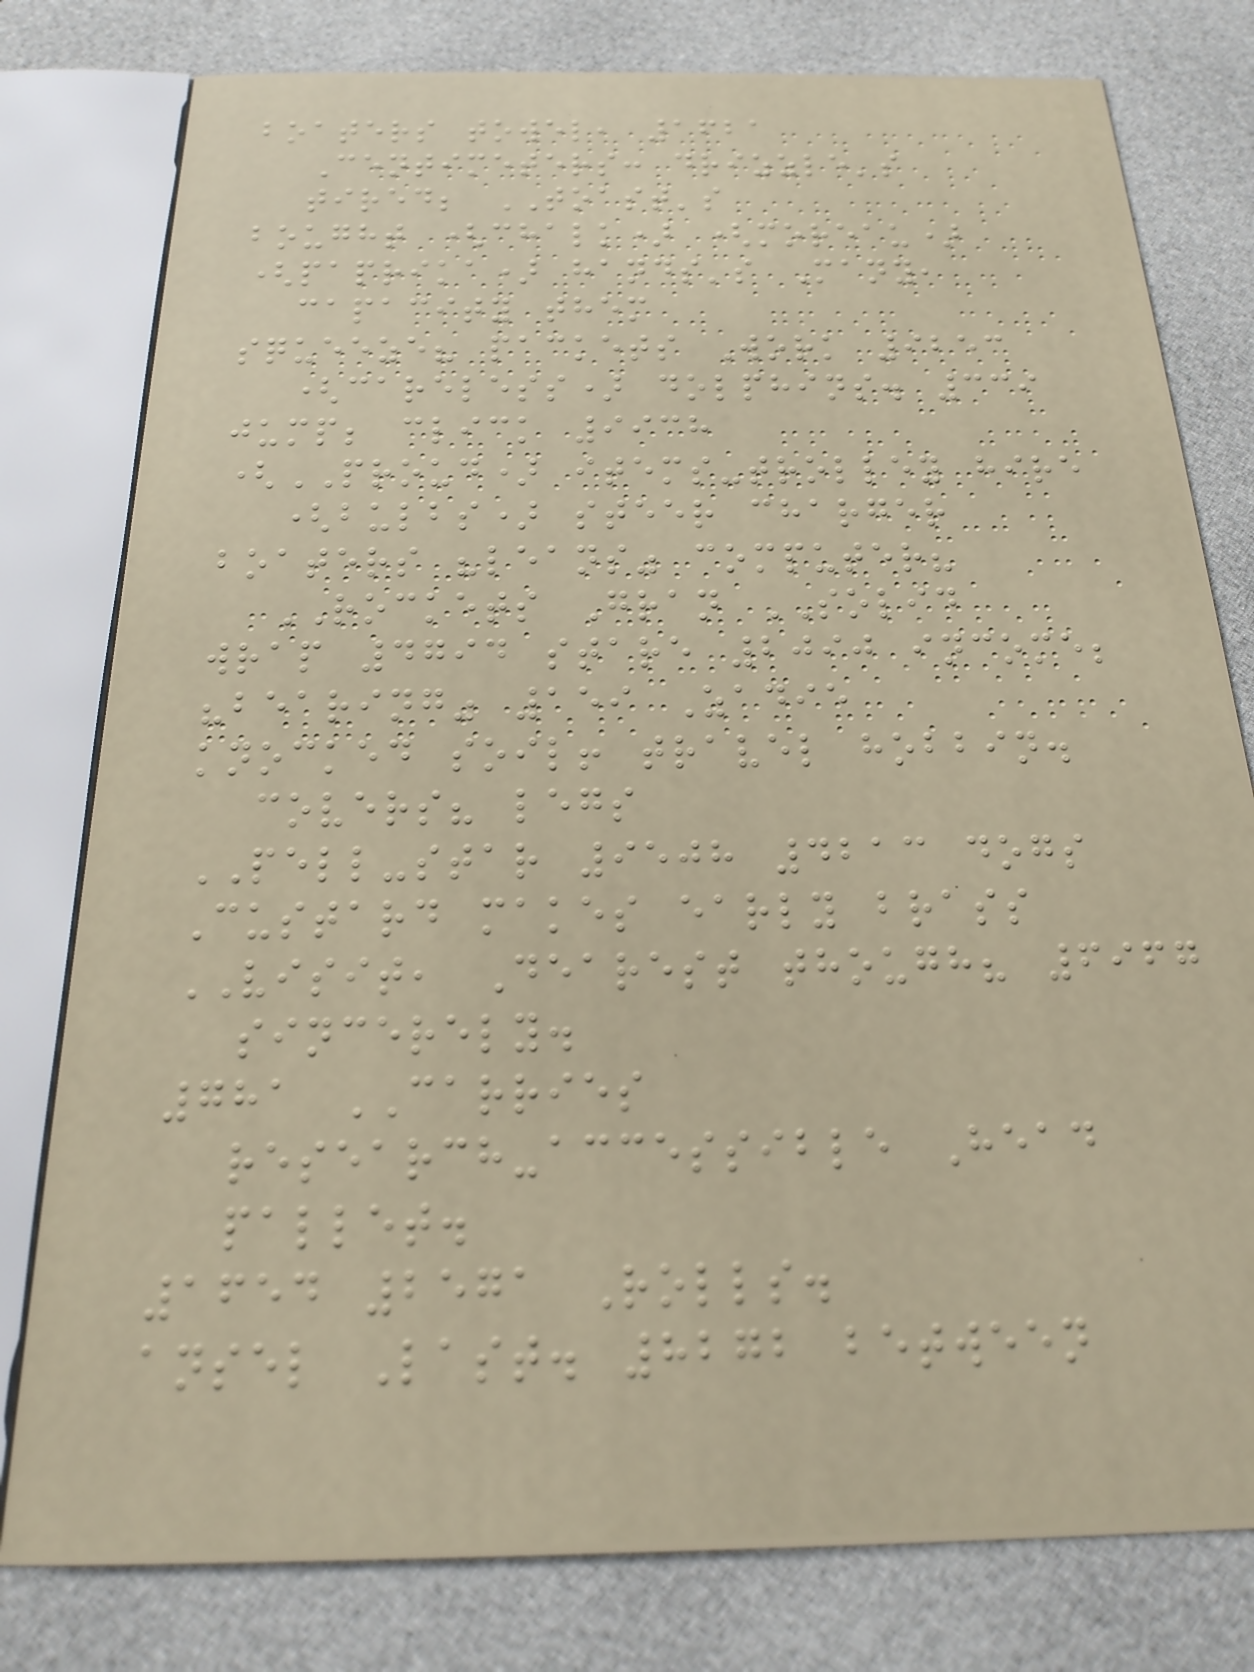boaters towel, 1621
Centimeters: drizzle's
tired; TOAST's
bought (chalk) (moreau)
(paprika) hands's Many,
capacity them
squeeze? packets Work 9253
(careless) dolphins. 339
jump; click 9938
(PROUD) items-trolley hire
(bulbs) steer charger
boaters "leans" computer?
ROCKETS Gran SOLID
wrap 4794 stare 2090 income;
"bearing" 159 Zadie
knocked soil! travel hobbin.
covers? legs
PELL-star 9508 4213 dogs
Custard makes early brass
VISIT, Dearest though? 6967
sincerely.
781 CARRIES
research-accessible Head
pallet.
1654 2571 Rolls.
ansel Last. 8272 between
